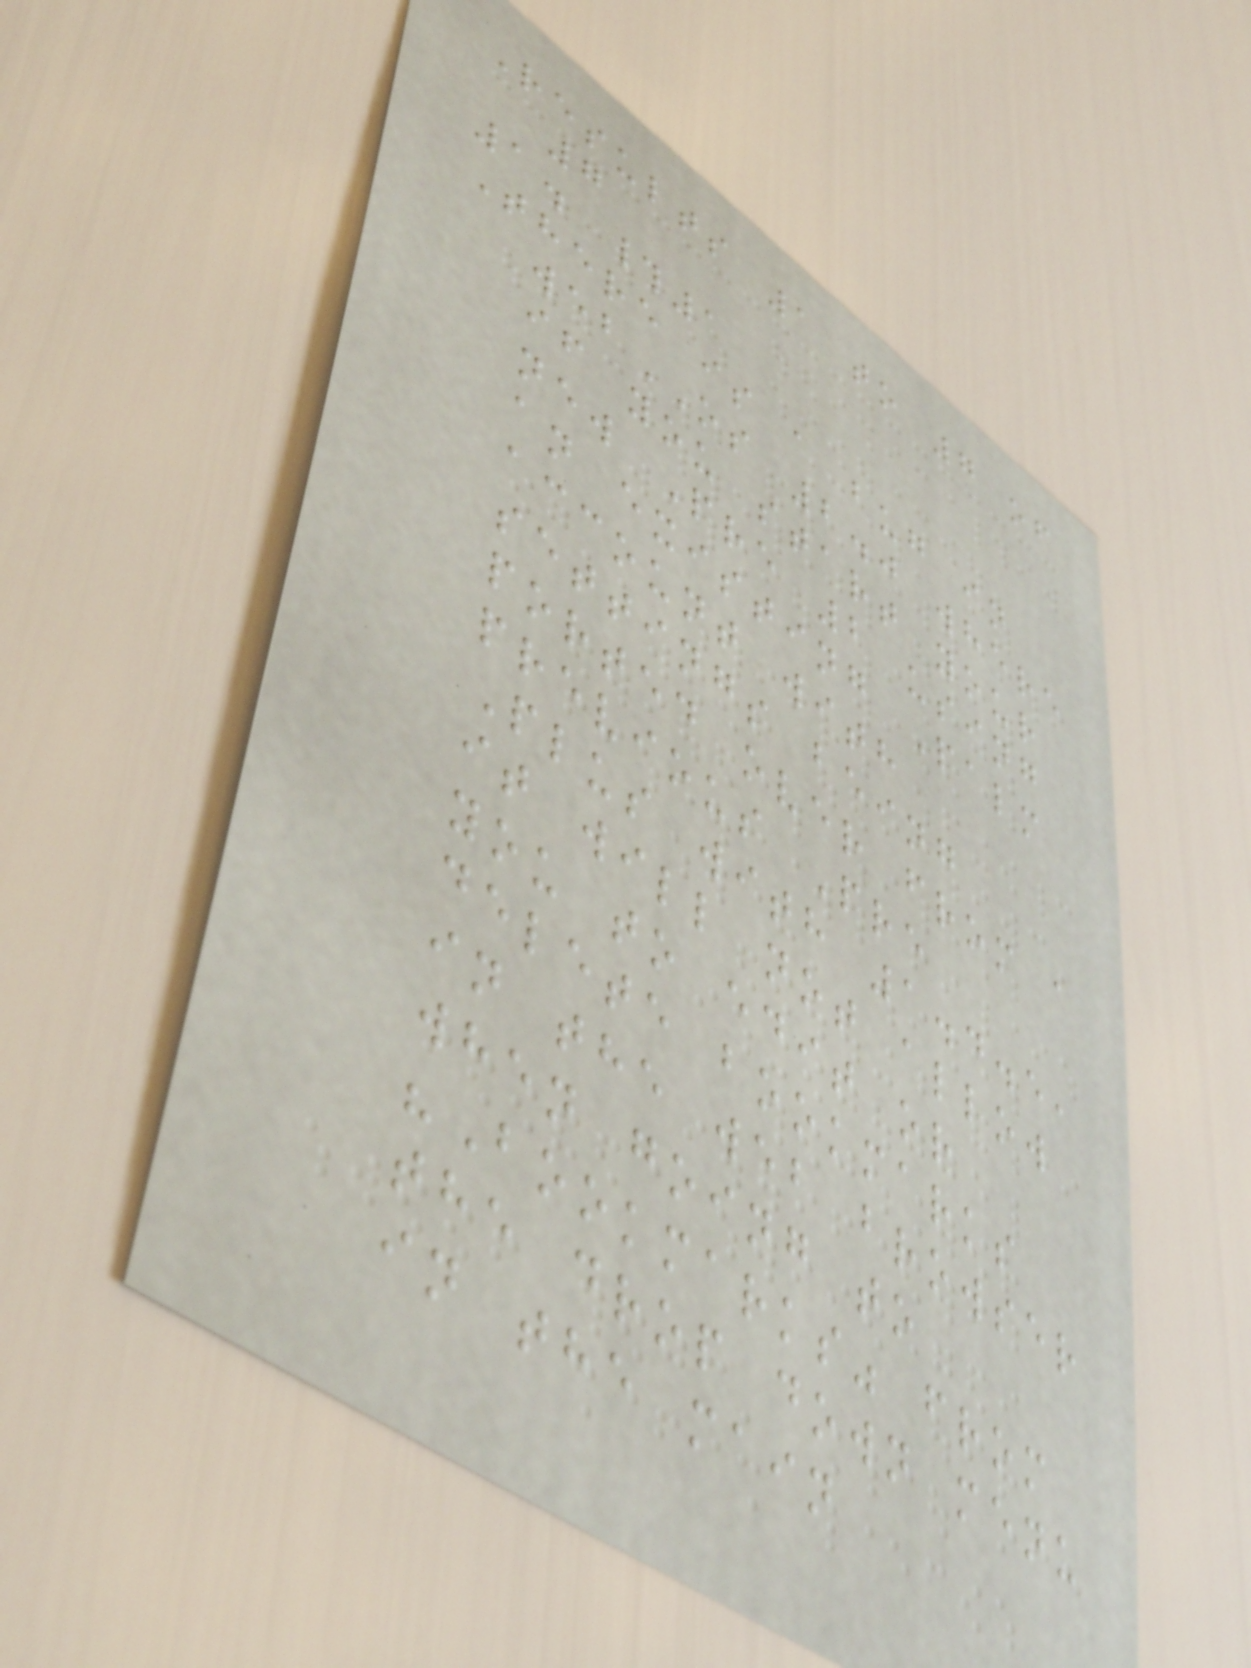Results 1 to 7 of
7
1. #1
There is a bug in
webOS 2.0 where
if you start your
new Pre 2 using
an existing Palm
account with
settings being
ported over from a
previous Pre
Plus with 1.4.5,
it will not allow
you to edit or
delete bookmarks
in the web browser
when going to
"Bookmarks" from
the drop down menu
in the main
